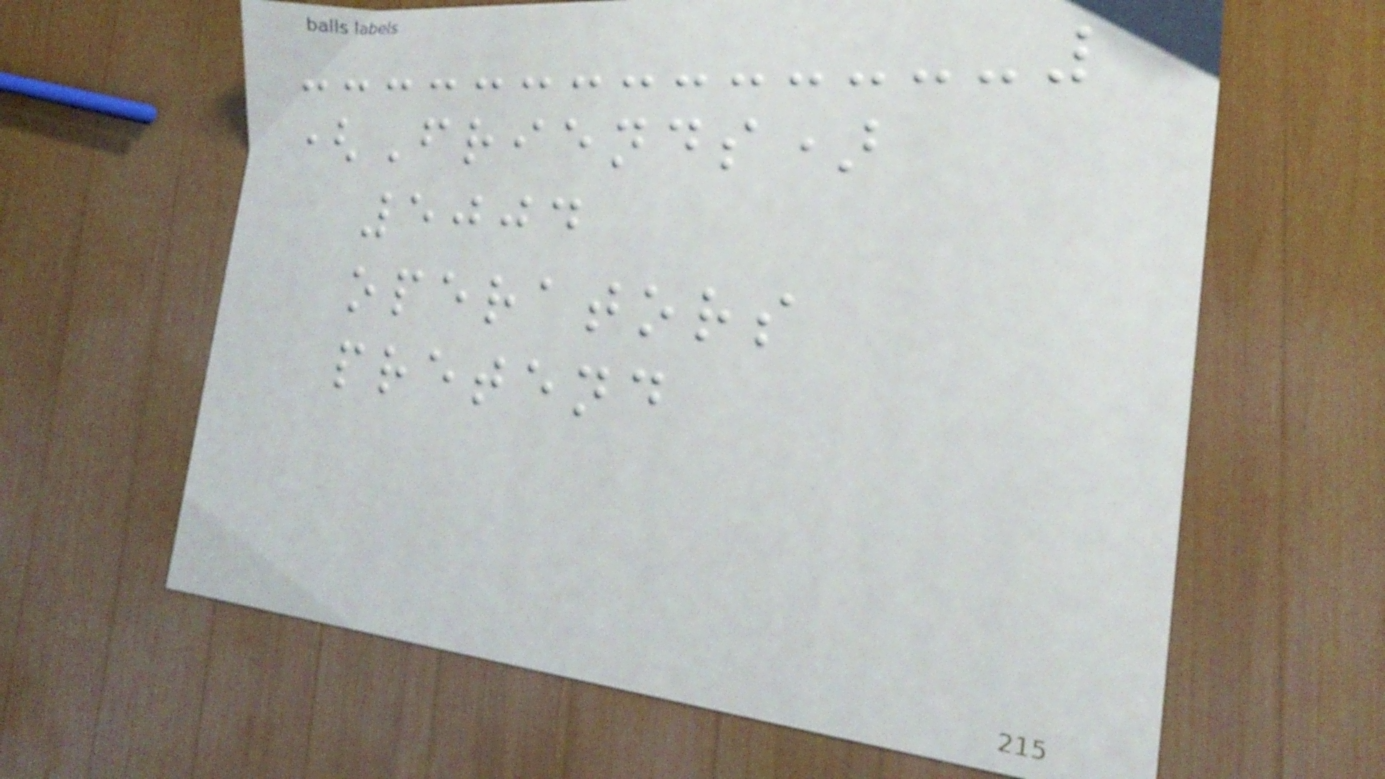(Friends)
5004
operators
pretend
